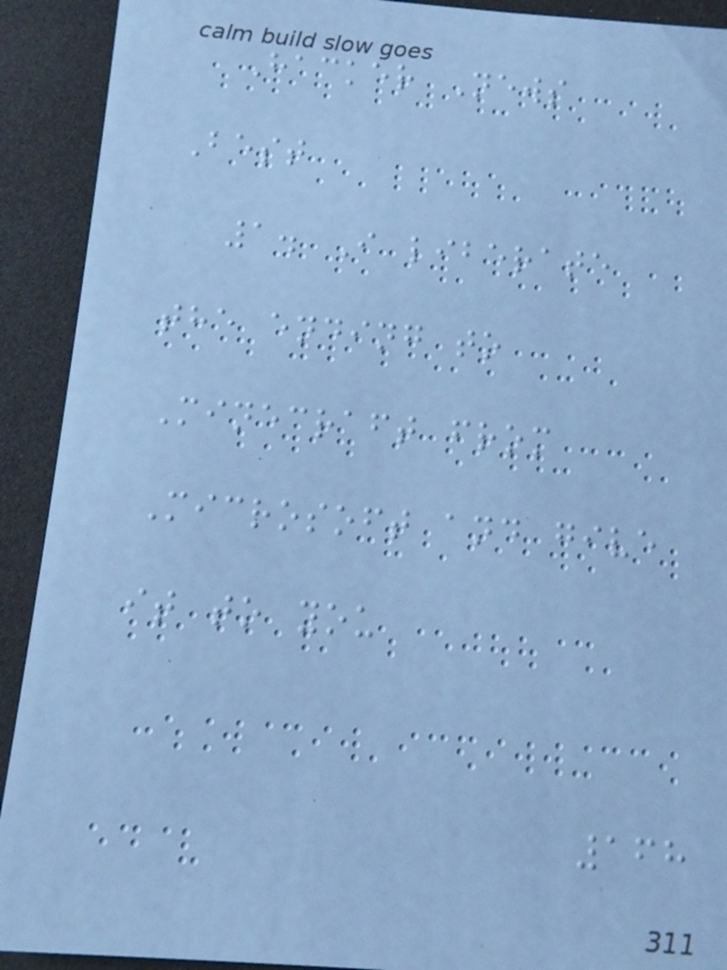Hacker News
Best
1. I liberate
the ending to
Minecraft from
Microsoft and give
it to you
168
